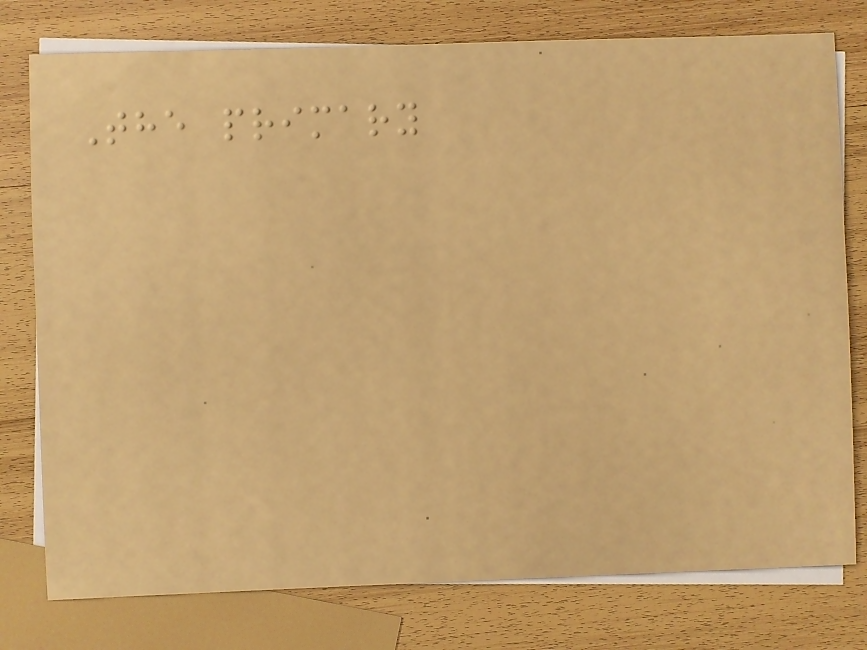The primary
